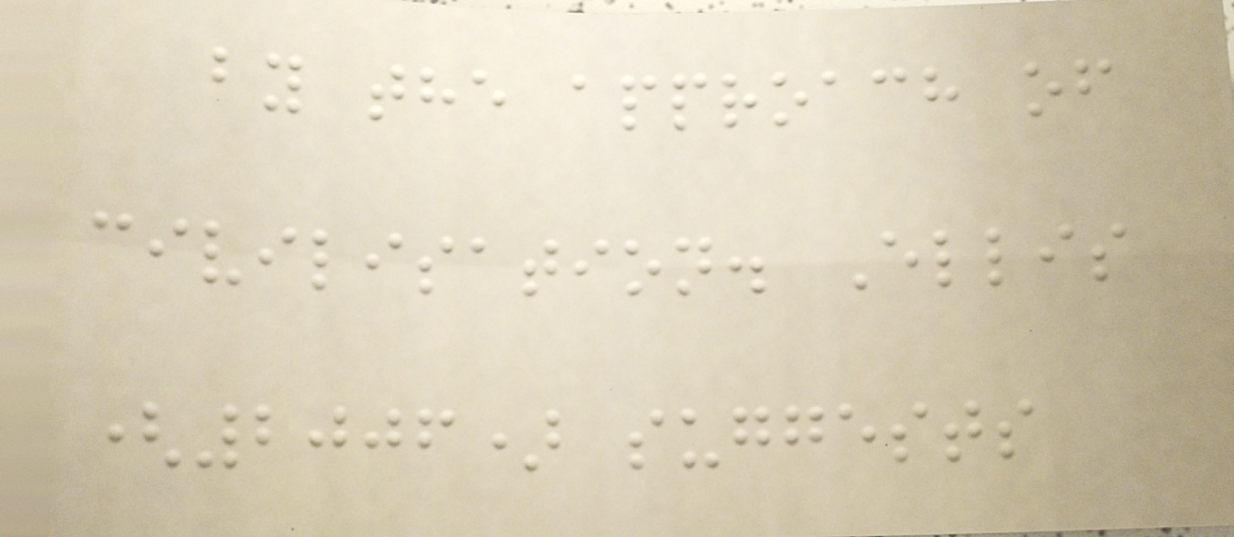by the approach of
civilisation. Ellis
(2006) suggests
